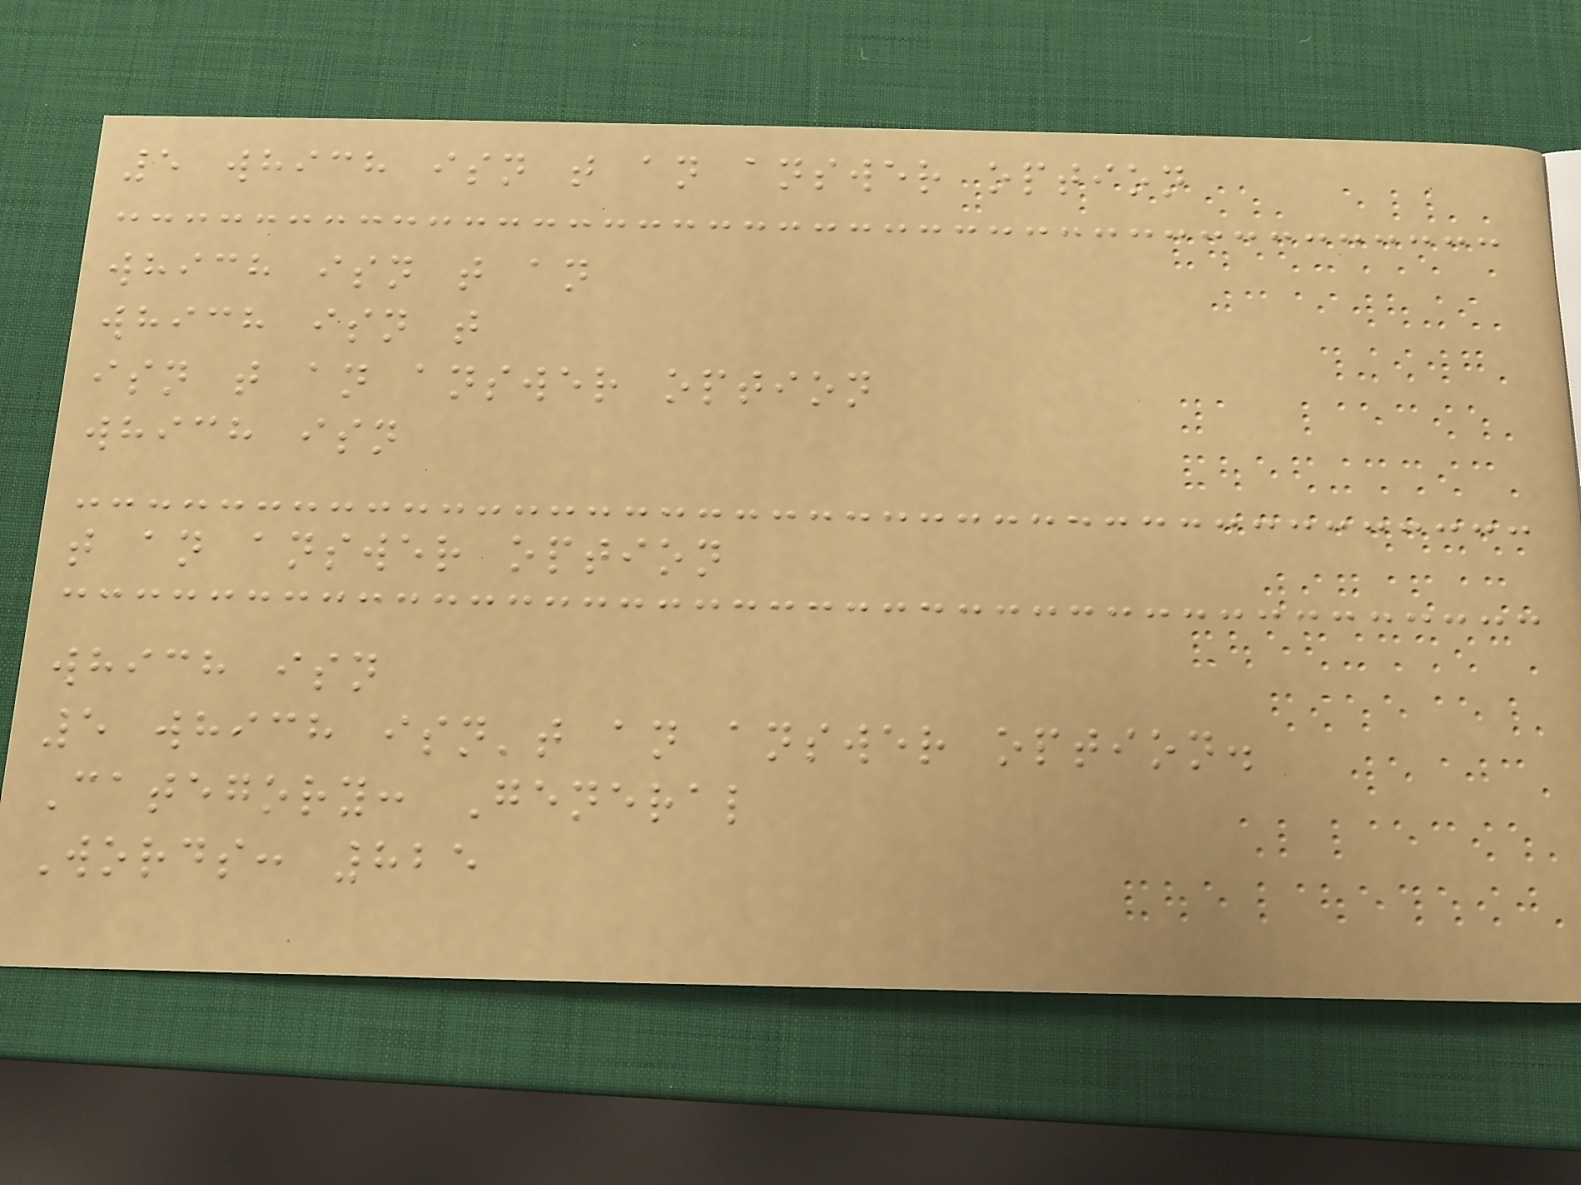5 which isn t an answer option
which isn t an
which isn t
isn t an answer option
which isn
t an answer option
which isn
5 which isn't an answer option.
Category: General
Words: 825
